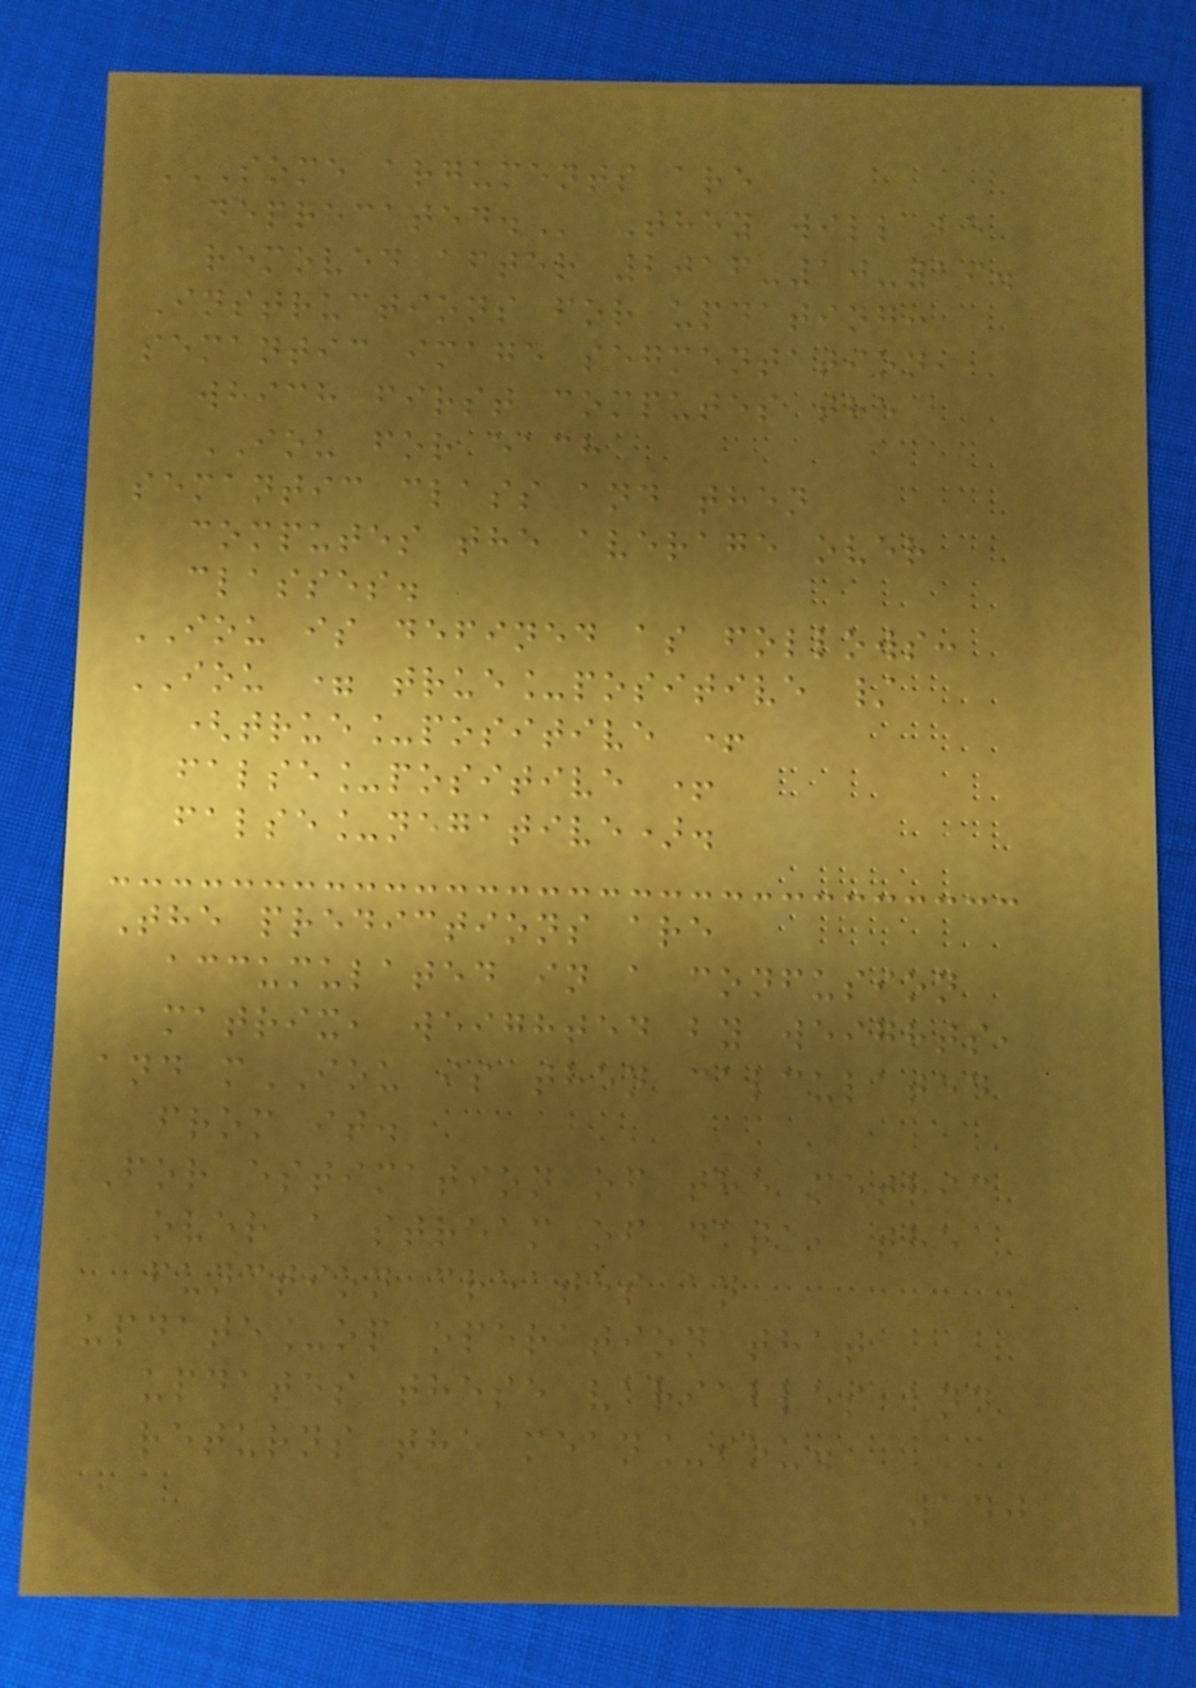SOME ARGUMENTS ARE
DEPRECATED. They will be
removed after 2016-10-19.
Instructions for updating:
semantic image segmentation,
which first computes the
IOU for each
semantic class and then
computes the average over
classes.
IOU is defined as follows:
IOU = true_positive /
(true_positive +
false_positive +
false_negative).
The predictions are
accumulated in a confusion
matrix, weighted by weights,
and mIOU is then calculated
from it.
For estimation of the metric
over a stream of data, the
function creates an
update_op operation that
updates these variables and
returns the mean_iou.
140
